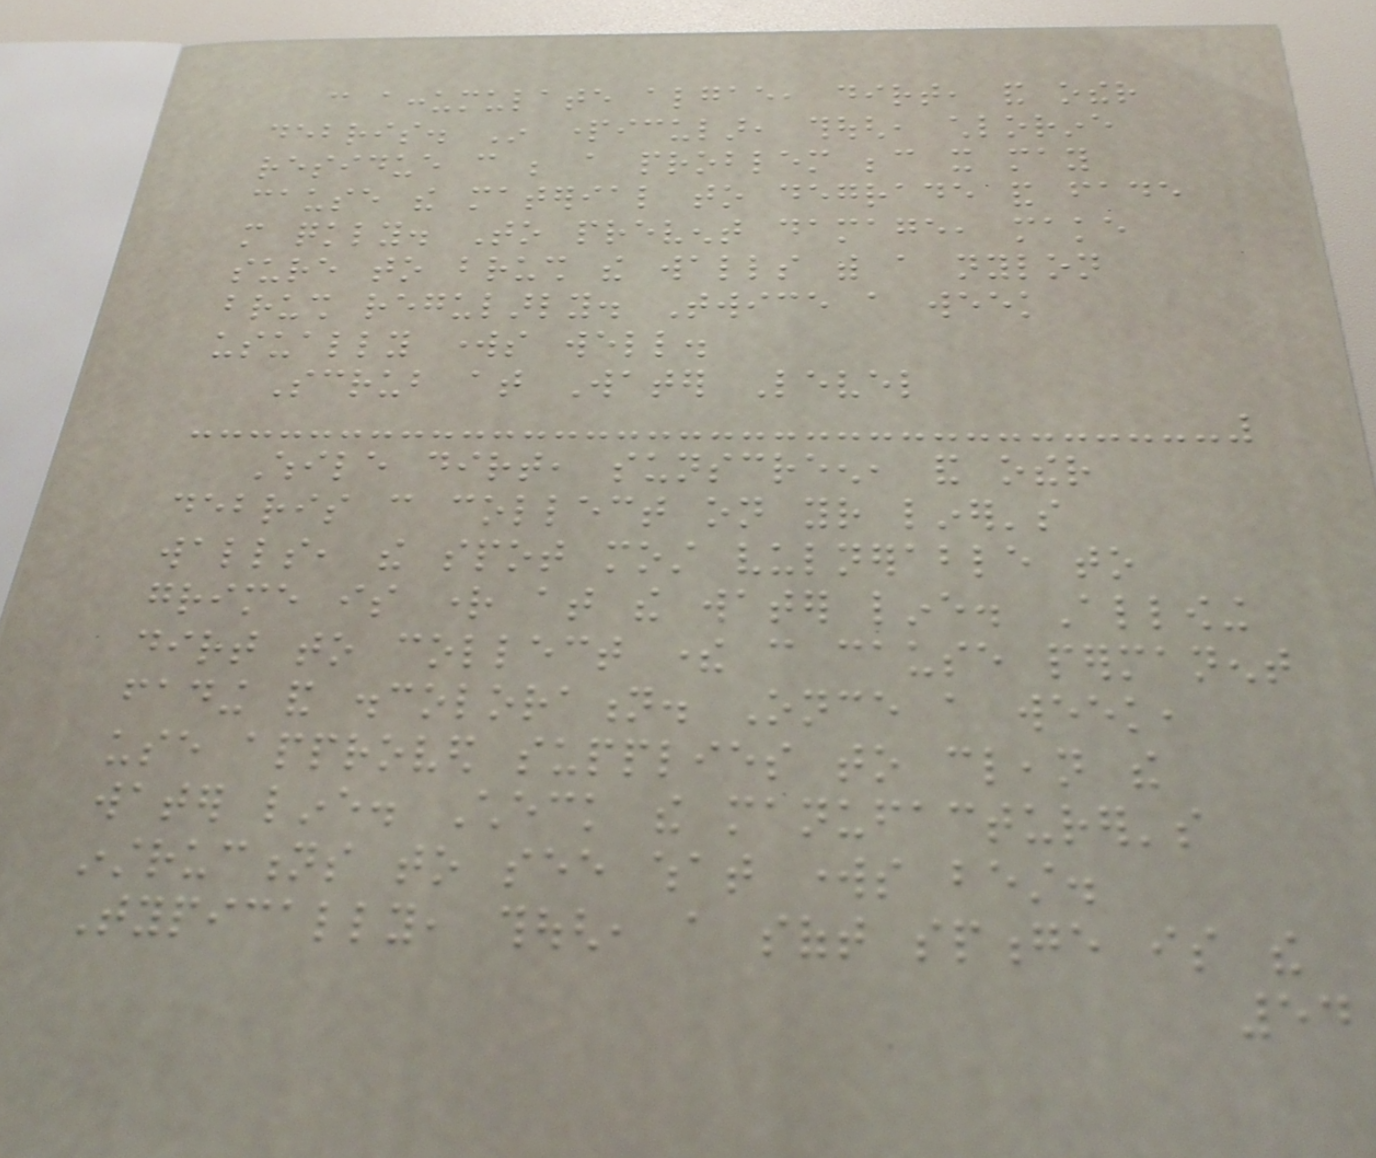can accumulate algae, dirt, and other
debris. In particular, though, chlorine
residue can be a problem because it may
cause the material to degrade and fade
more quickly. To prevent damage, make
sure to brush the walls with a nylon
brush regularly. Twice a week
usually works well.
Scrub at Water Level
While dirt, sunscreen, and other
debris can collect on your liner's
walls, the spot most vulnerable to
grime is right at the water line. Allowing
dirt to collect there can cause permanent
fading and discoloration. Once a week,
use approved supplies to clean the
water line. Check the manufacturer's
instructions to see what works best.
Typically, though, a soft sponge is the
54
